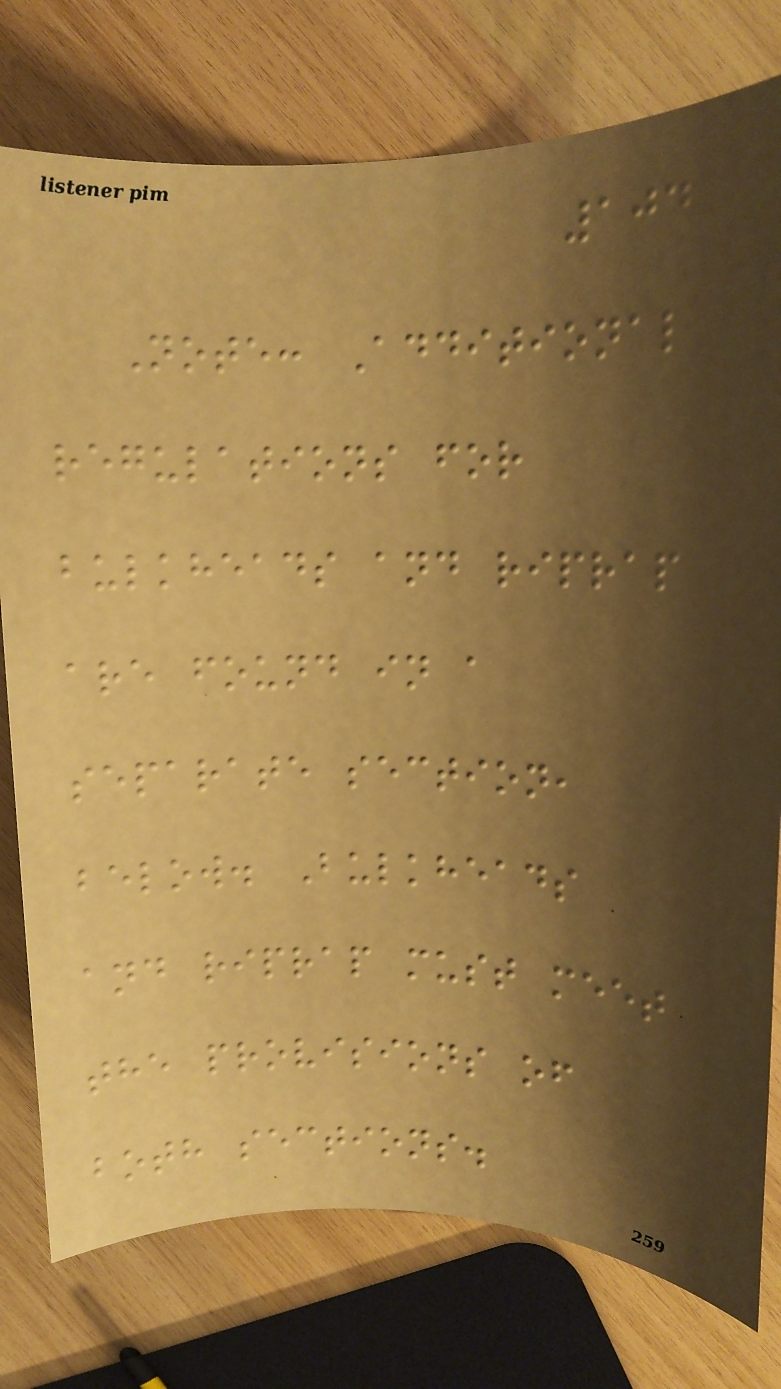104
Note: Additional
regulations for
bulkheads and riprap
are found in a
separate section,
below. Bulkheads
and riprap must meet
the provisions of
both sections.
